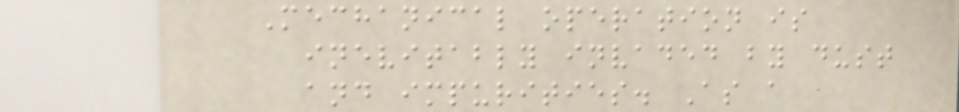Mechanical operation is
inevitably invaded by dust
and impurities. As a
